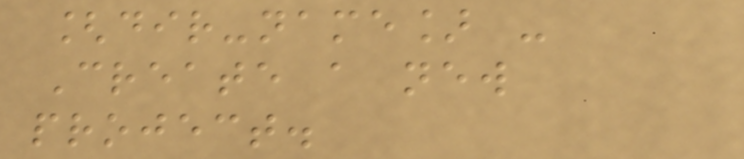[dir-name] -
Create a new
project.
